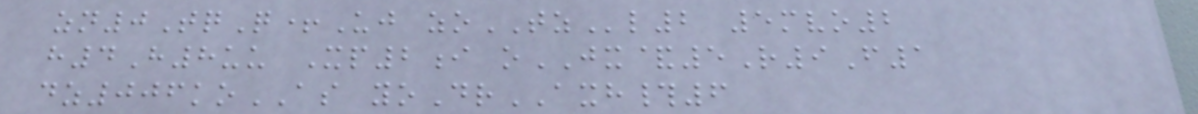zn0TqQ+Uj zoTZl2 5mvo2
h4H8uu Xp2i oJX&5R9F1
dz006koAS yoDrAXH#6
